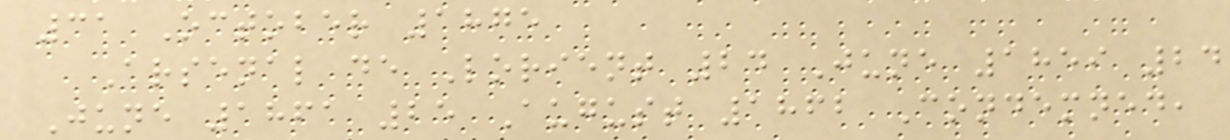31 October 1875
Arsenal de Lorient 24 June 1859 24
June 1861 25 August 1862 Condemned,
